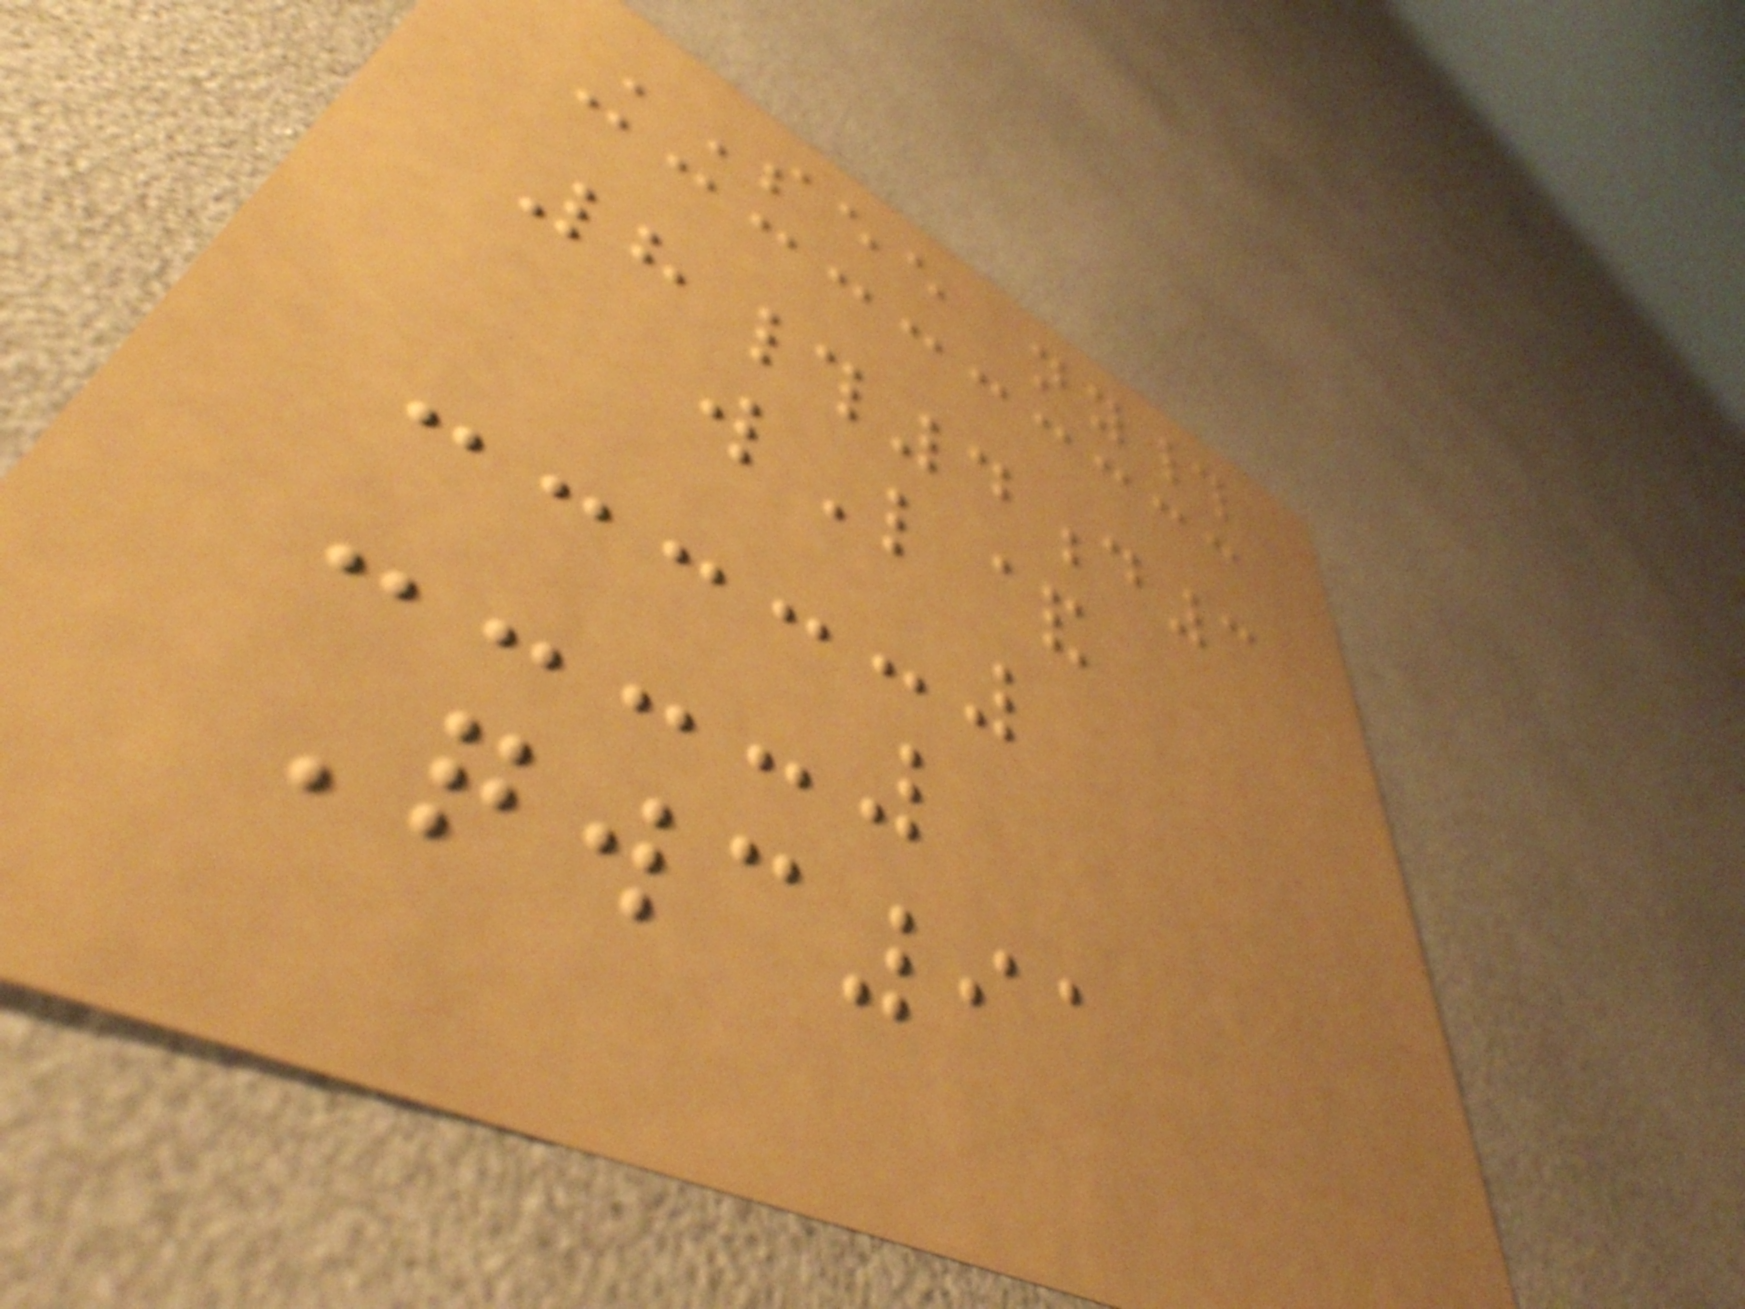SEE ny#
8#4d3
wL&
Qwc91
